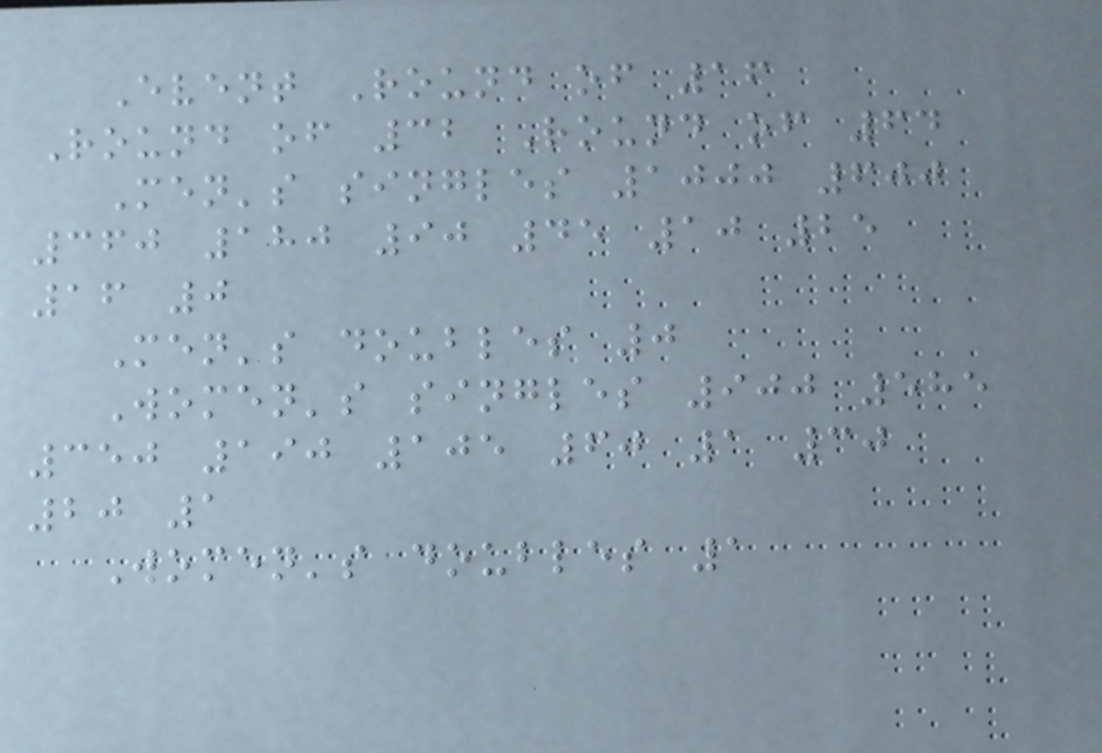Event Round of 16
Round of 32 Round of 64
Men's singles 1000 600
360 180 90 45 10 25
16 0
Men's doubles 0
Women's singles 900 585
350 190 105 60 1 30
20 1
Women's doubles 1
